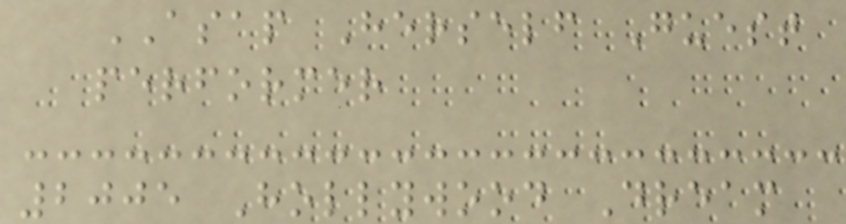ASAP Herself Guest
performer
2005 Hollywood Dream
